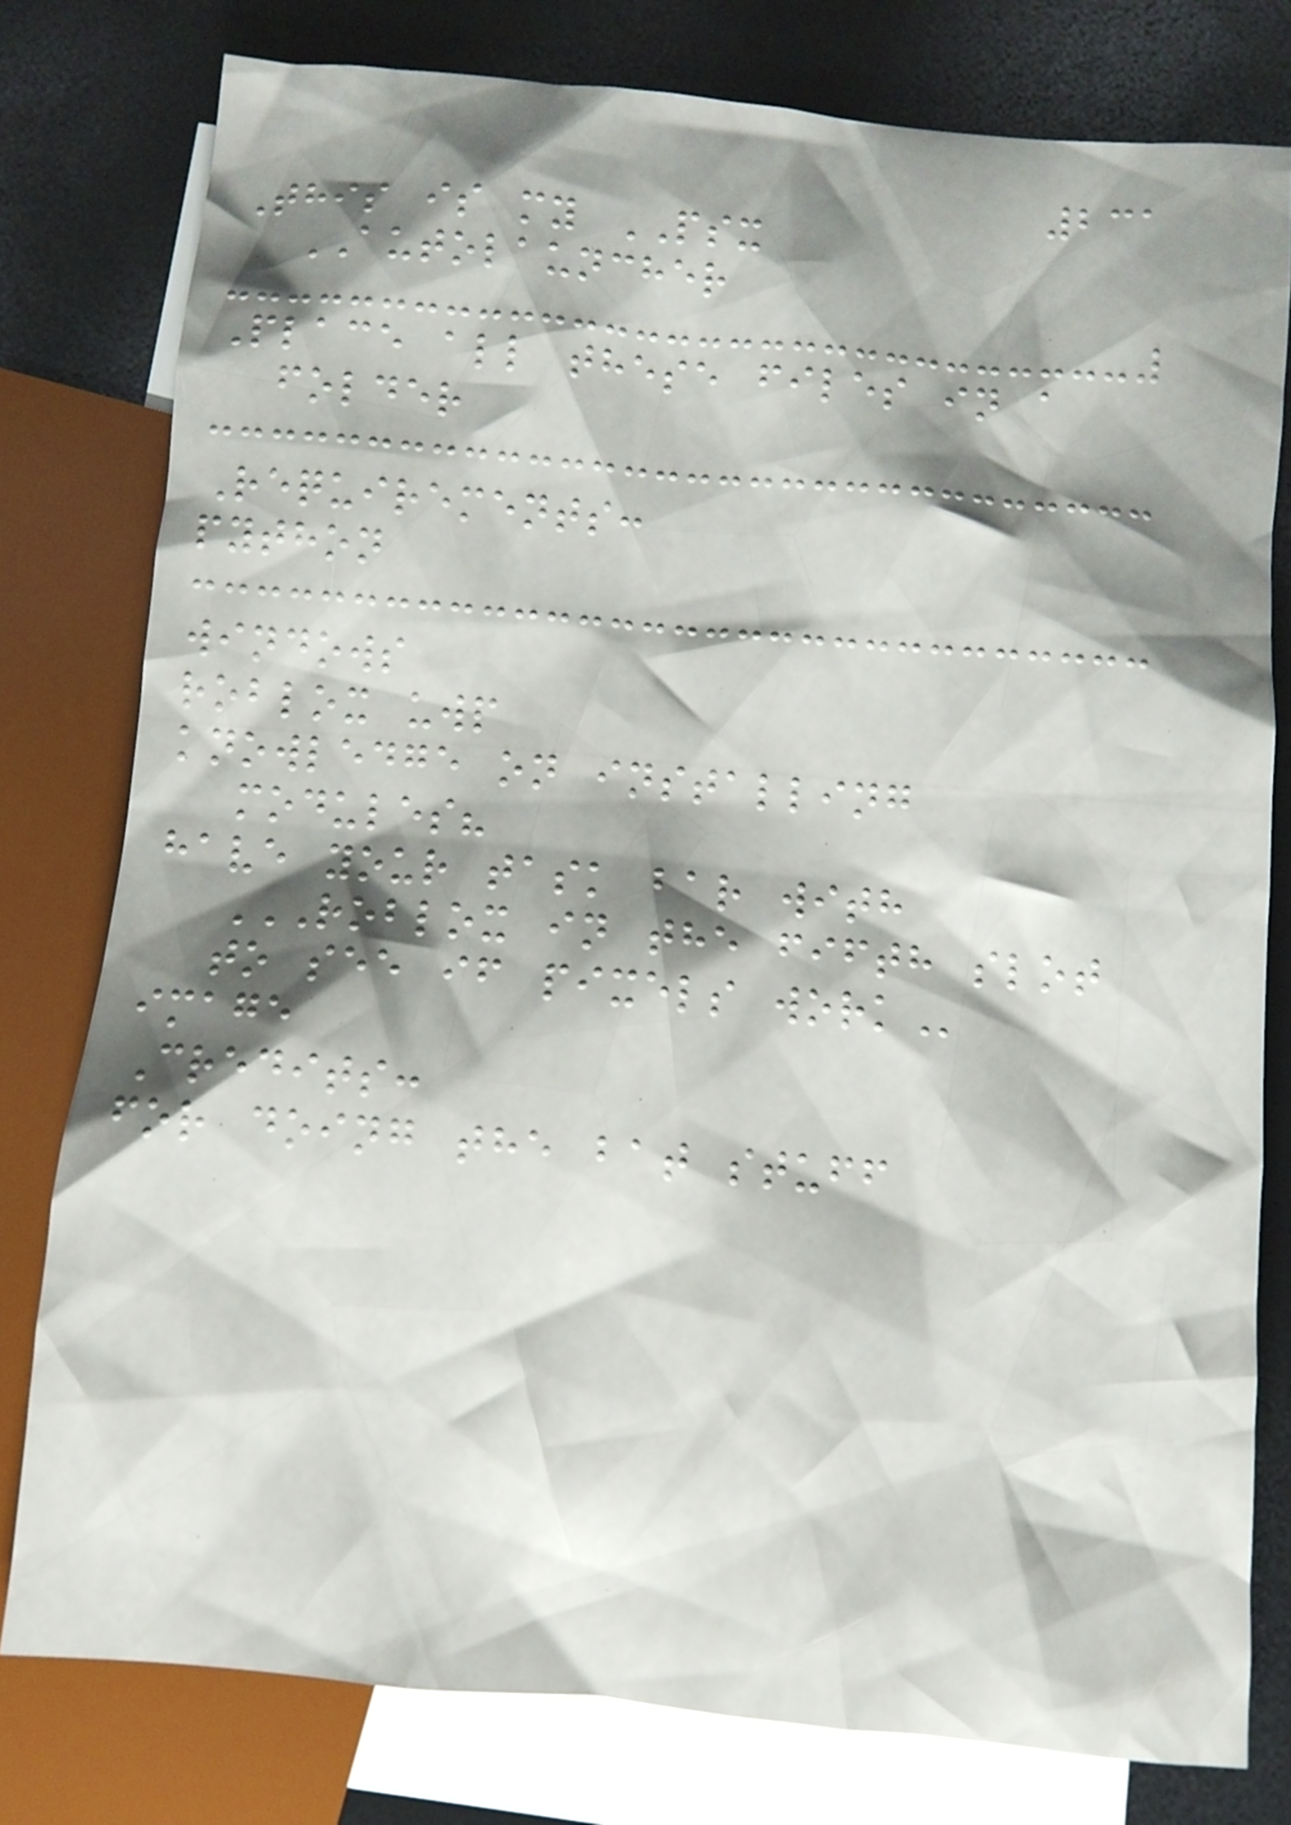231
This is my PSX
AUTOLAUNCHER
Place all these files in a
folder
Requirements:
python
windows
roblox uwp
knowledge on installing
modules?
have your task bar with
ROBLOX IN THE FIFTH SLOT
TO SEE IF PIXELS WORK
image
Credits:
for doing the bat stuff
